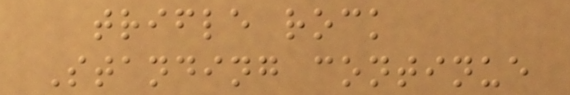trifle rock
Standing continue
